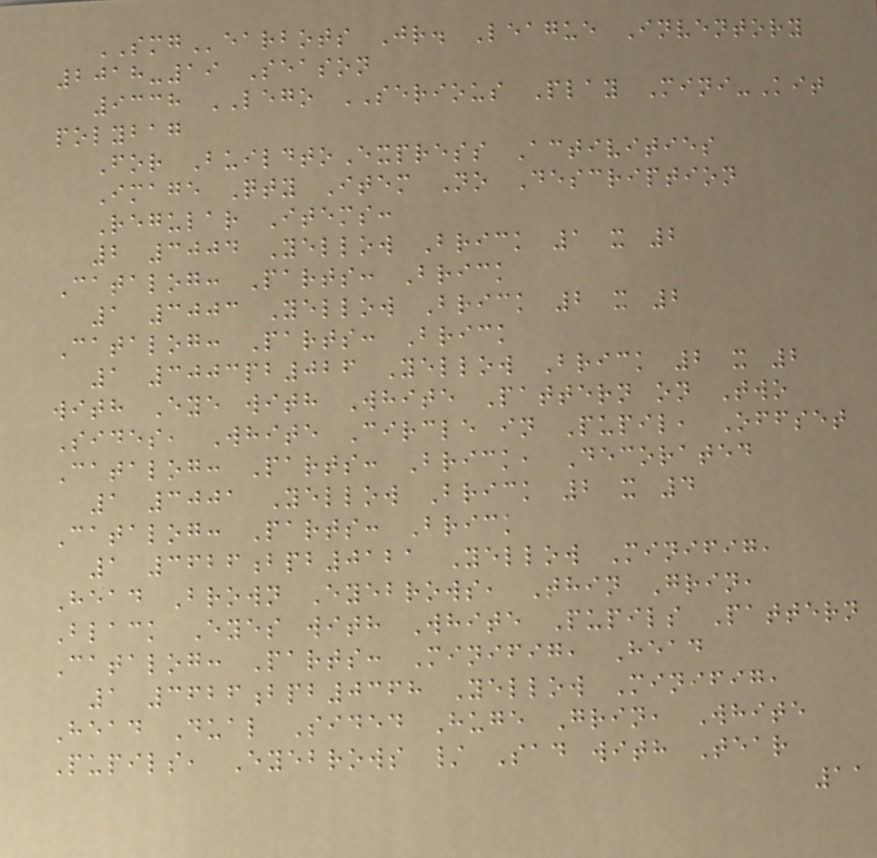SMGearbots Jr. League Inventory
2018-19 Season
9338 LEGO SERIOUS Play Mini-Kit
polybag
For BuildtoExpress Activities
Image Qty Item No Description
Regular Items:
2 3004 Yellow Brick 1 x 2
Catalog: Parts: Brick
1 3003 Yellow Brick 2 x 2
Catalog: Parts: Brick
1 3003pb026 Yellow Brick 2 x 2
with Eye with White Pattern on Two
Sides, White Circle in Pupil, Offset
Catalog: Parts: Brick, Decorated
1 3001 Yellow Brick 2 x 4
Catalog: Parts: Brick
1 3626bpb0121 Yellow Minifig,
Head Brown Eyebrows, Thin Grin,
Black Eyes with White Pupils Pattern
Catalog: Parts: Minifig, Head
1 3626bpb0368 Yellow Minifig,
Head Dual Sided Huge Grin, White
Pupils, Eyebrows / Sad with Tear
11
